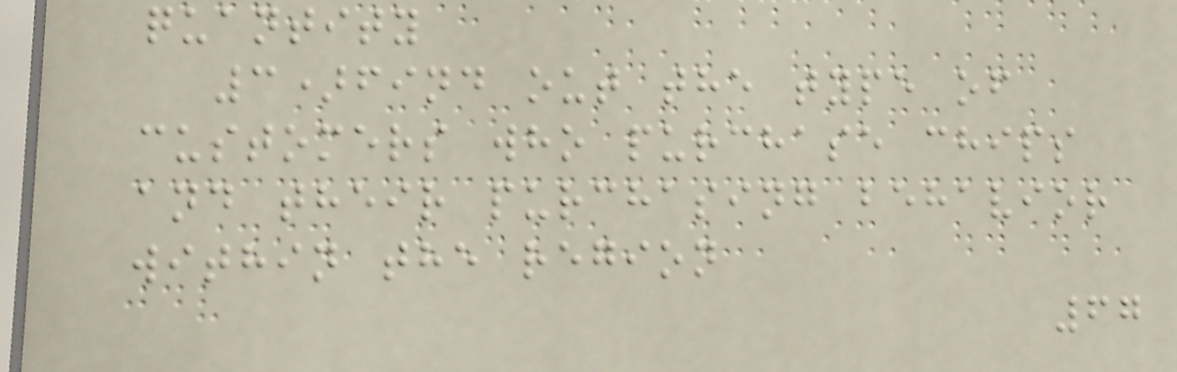quantity
3)find out the type of
customers who purchase chips
and their purchasing behavior
within the region
67
